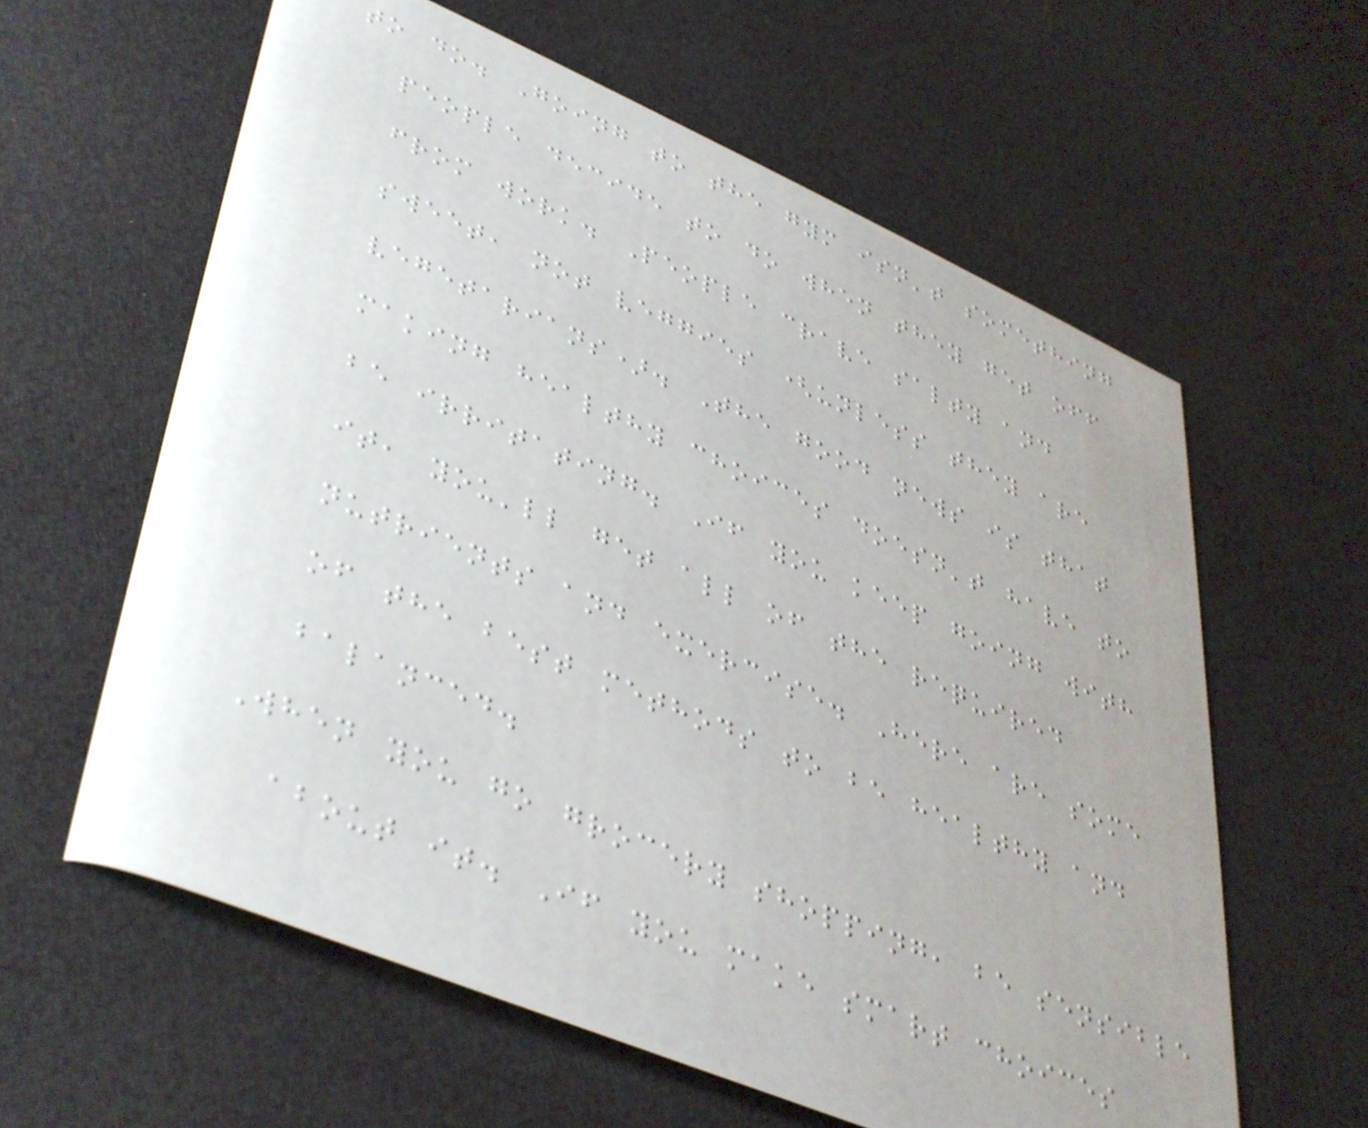to do. Going to the gym isn't something
people decide to do when they get off
from work. People crave salty and
sweet, not veggies (unless they are
vegetarians). The good news is that
making healthy choices doesn't have to
be irritating. If you keep going with
it, you'll get all of the required
nutrients and exercise. Here are some
of the best methods to be healthy and
balanced.
When you go grocery shopping, be sensible
about it. If you make smart choices
